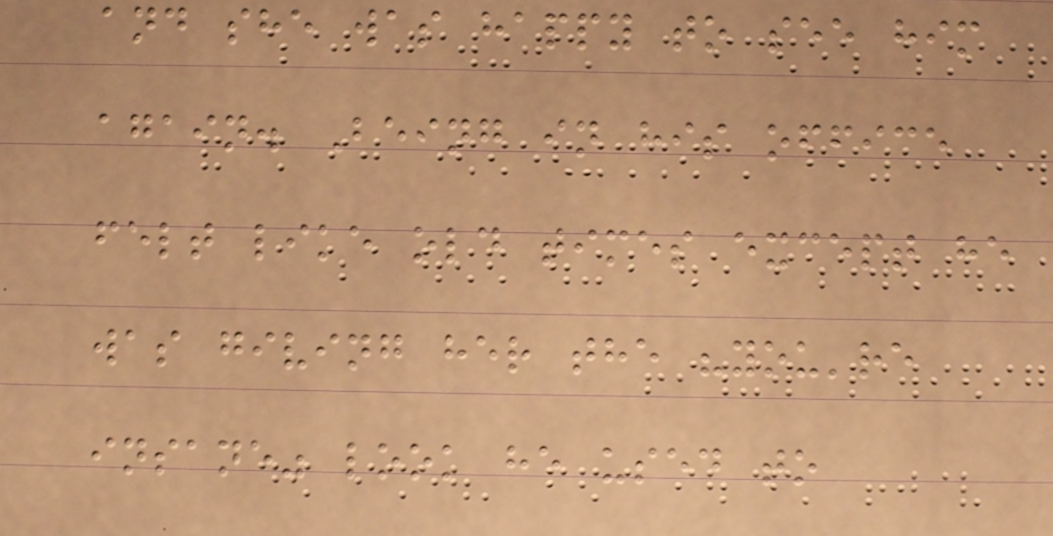and she was happy to see him
again. Being in his office
felt like old times except he
was giving her the "you're
insane" look he used to
